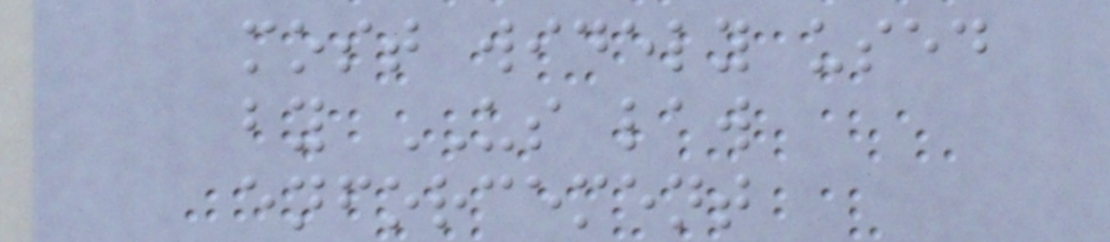most widely used
by US law
enforcement
